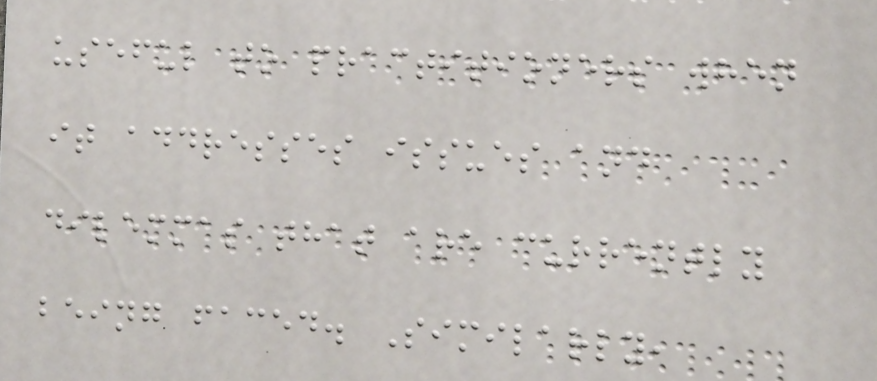useful to practitioners when
it addresses issues and
dilemmas that are currently
being faced. Similarly,
